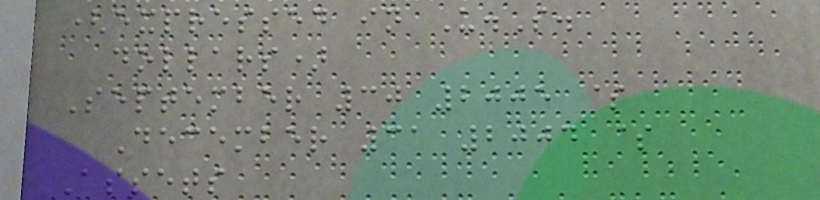(expressed in U.S.
dollars)
September 30 2005 $
December 31 2004 $
Assets
